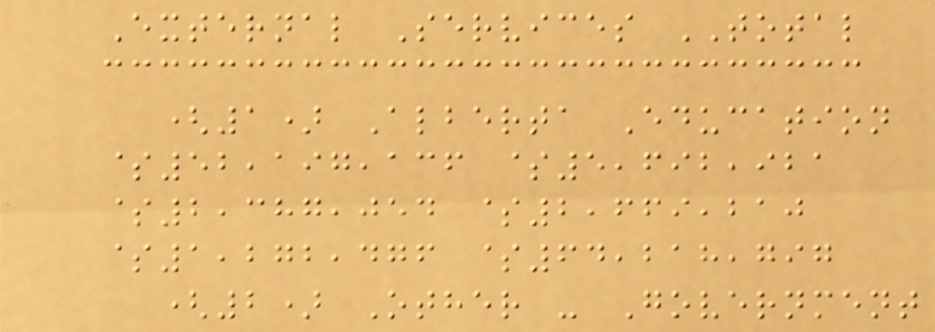External Services TOTAL
(1) Alberta Education
$52,197,136 $5,692,921
$2,387,054 $2,669,210
$1,272,476 $64,218,797
(2) Other - Government
